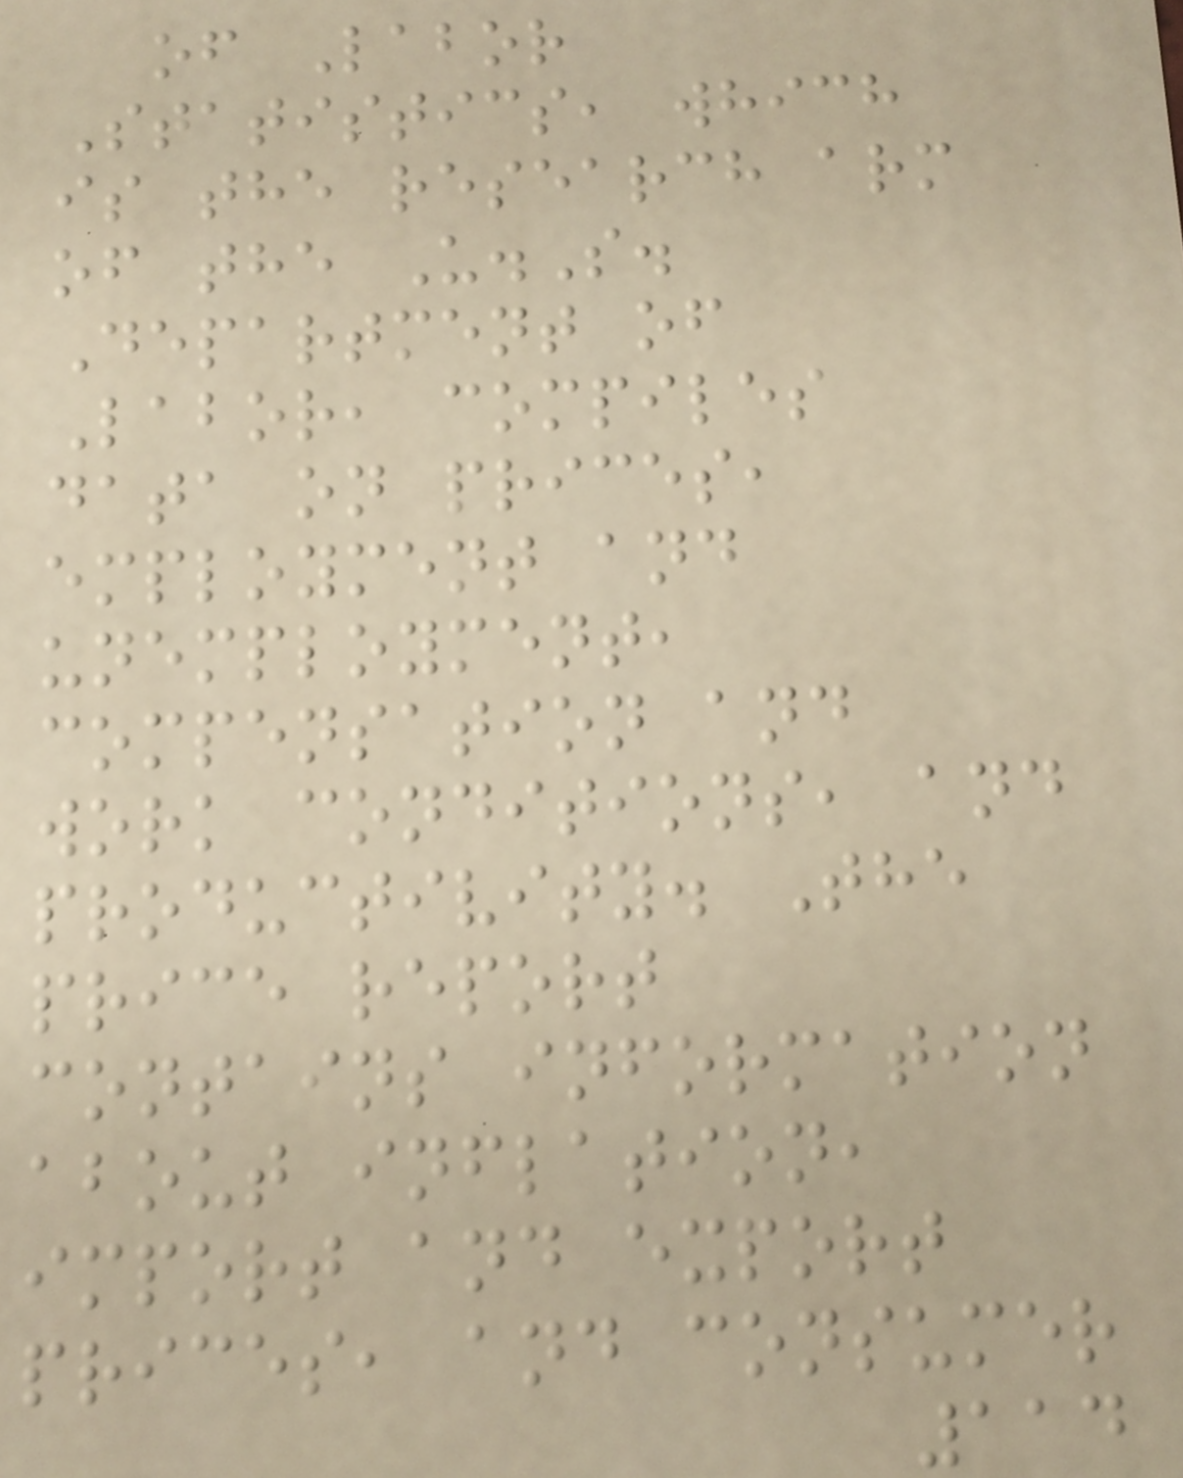of Labor
Statistics, which
is the research arm
of the U.S.
Department of
Labor, compiles
data on prices,
employment and
unemployment,
compensation and
work conditions, and
productivity. The
price report
contains information
about inflation,
import and export
prices, and consumer
114
